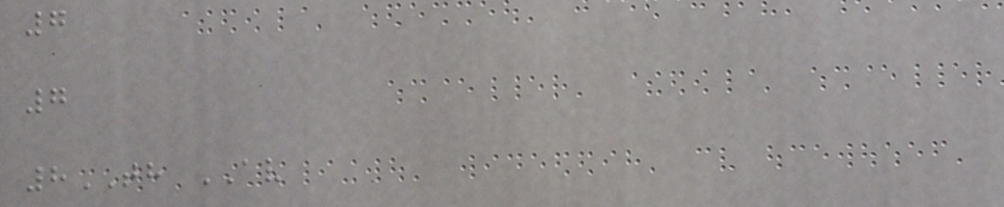7
7
8TH AV
